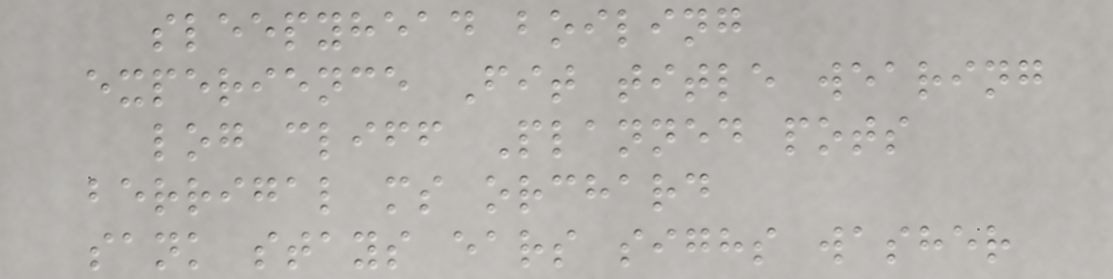sleepyhead boiling
experience Fit title wearing
log cliff Planned pots
berrigal ms orchard
sank stays ears sighs washer
